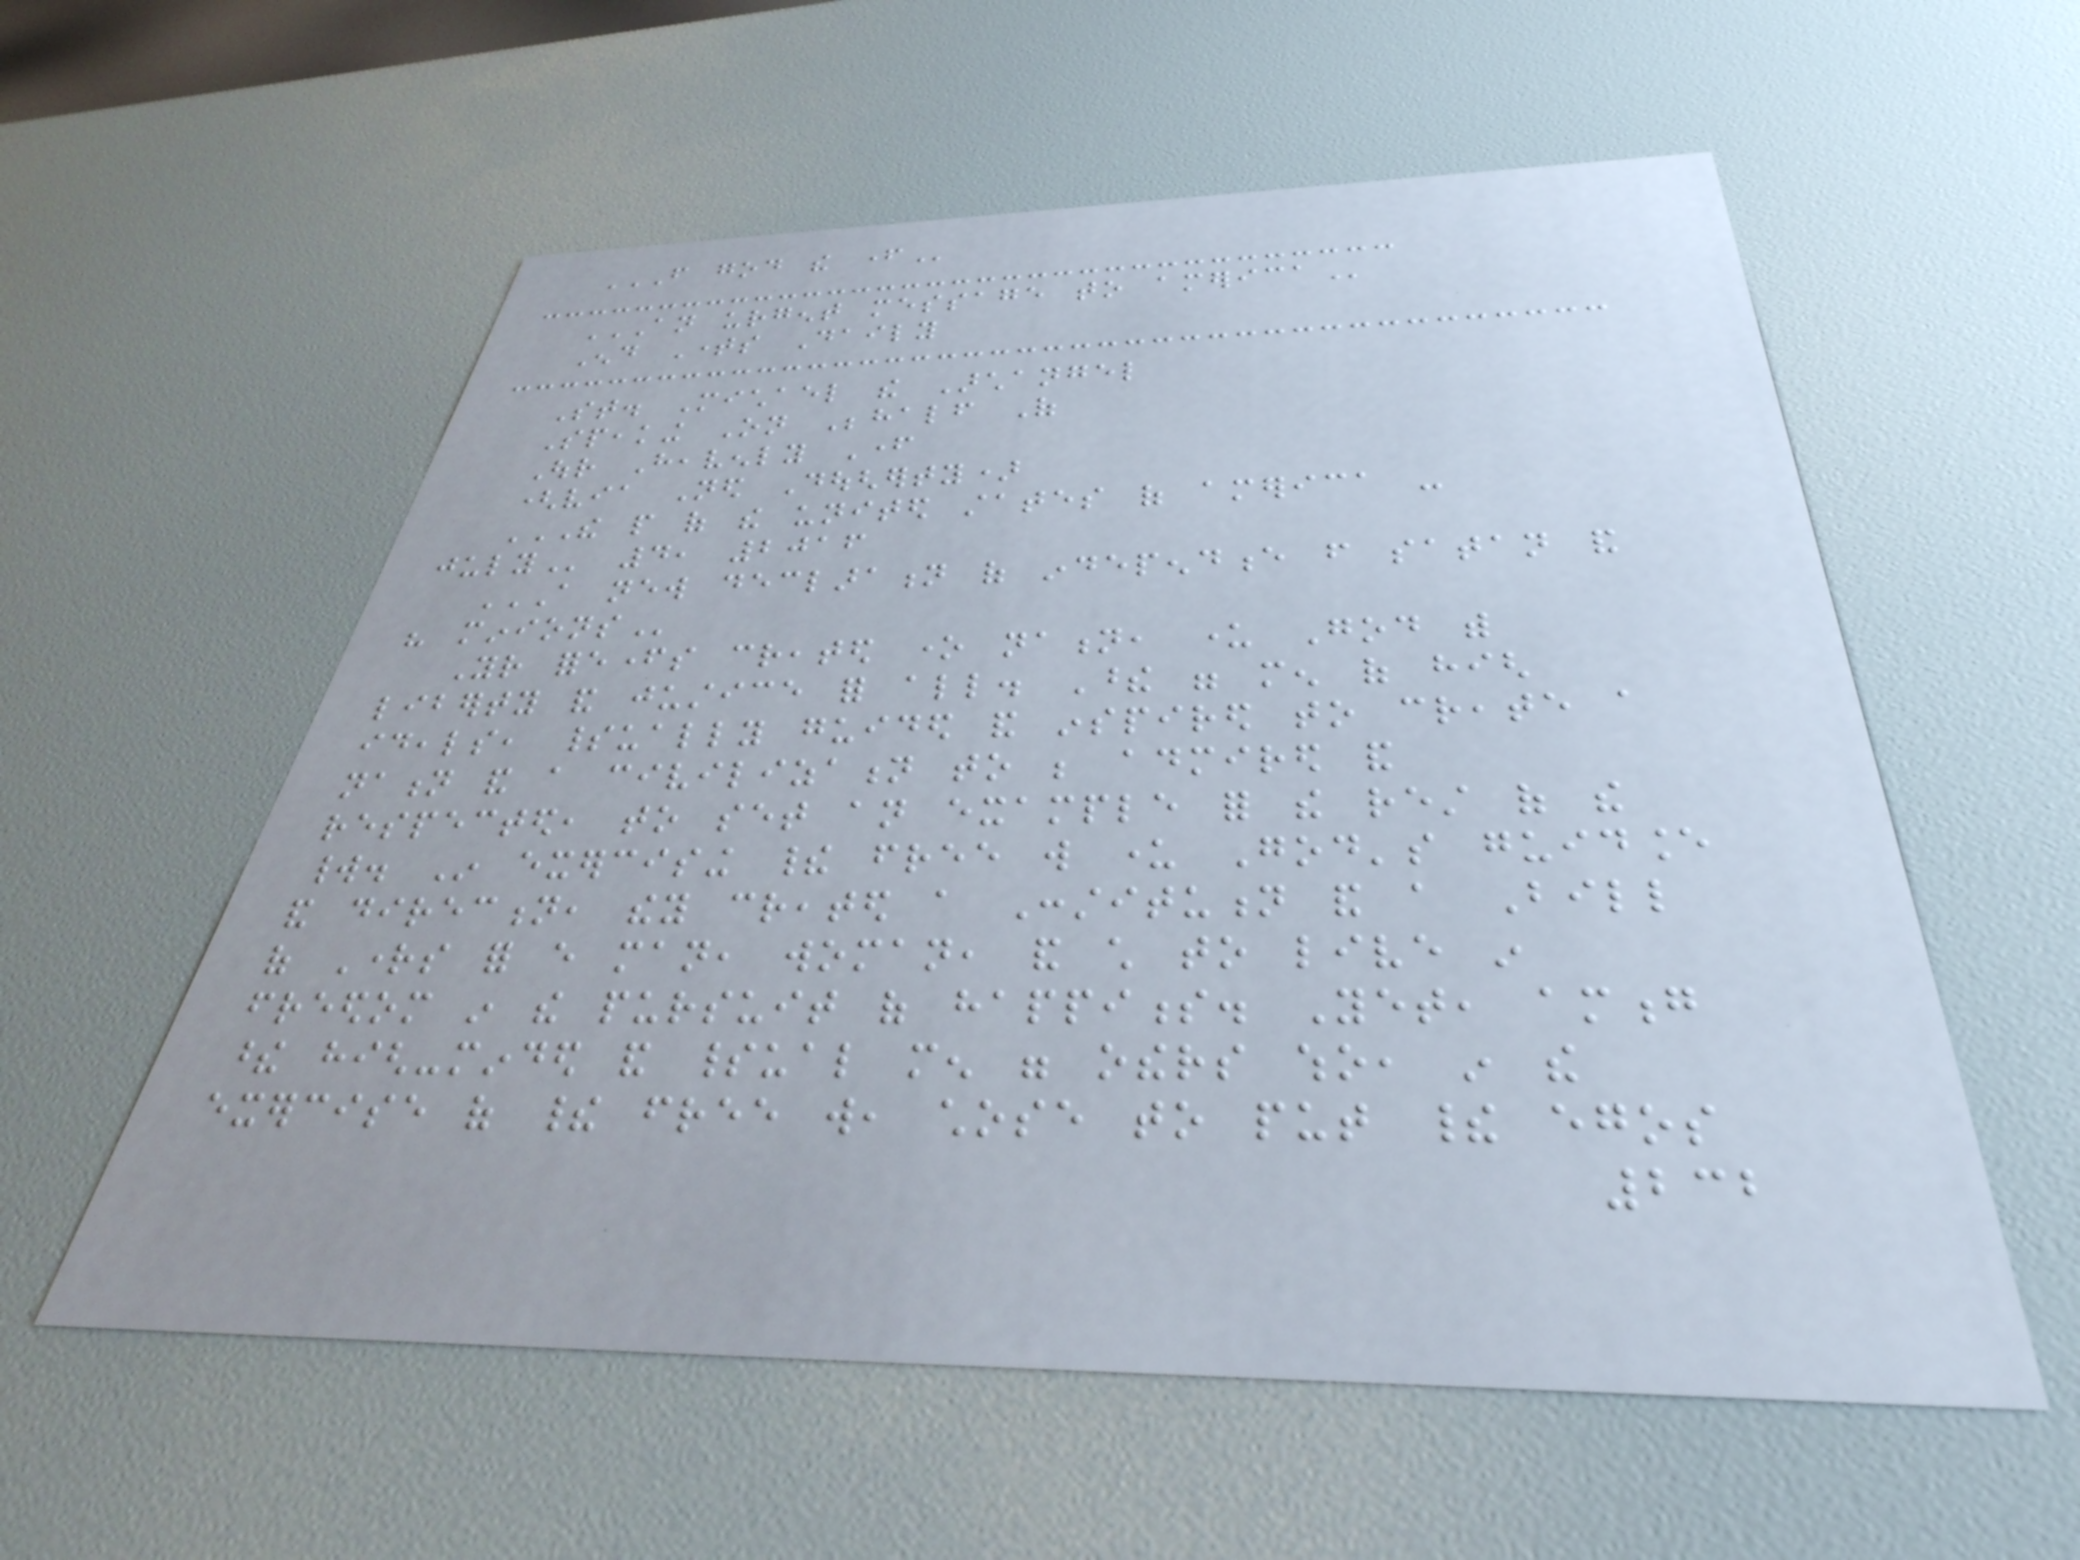FROM GOD THE FATHER
AN URGENT MESSAGE TO AMERICA
End Times Daily
St. Michael the Archangel
Speaking On Behalf Of
Our Heavenly Father
(via Ned Dougherty)
THE PEOPLE OF THE UNITED STATES OF AMERICA -
JULY 4, 2016
A NEW DECLARATION OF INDEPENDENCE FROM SATAN AND
HIS MINIONS
Your forefathers created one nation, under God with
liberty and justice for all. These were men of high
ideals, spiritually guided and inspired to create a
nation and a civilization to be admired and
respected, to set an example for the rest of the
world. In exercising their free will under God's guidance
and direction, they created a Constitution and a Bill
of Rights for every man, woman, and child to live in
freedom in the pursuit of happiness. Yet, among
these high-minded and spiritual men were others who, in the
exercise of their free will, chose to put their egos
232
